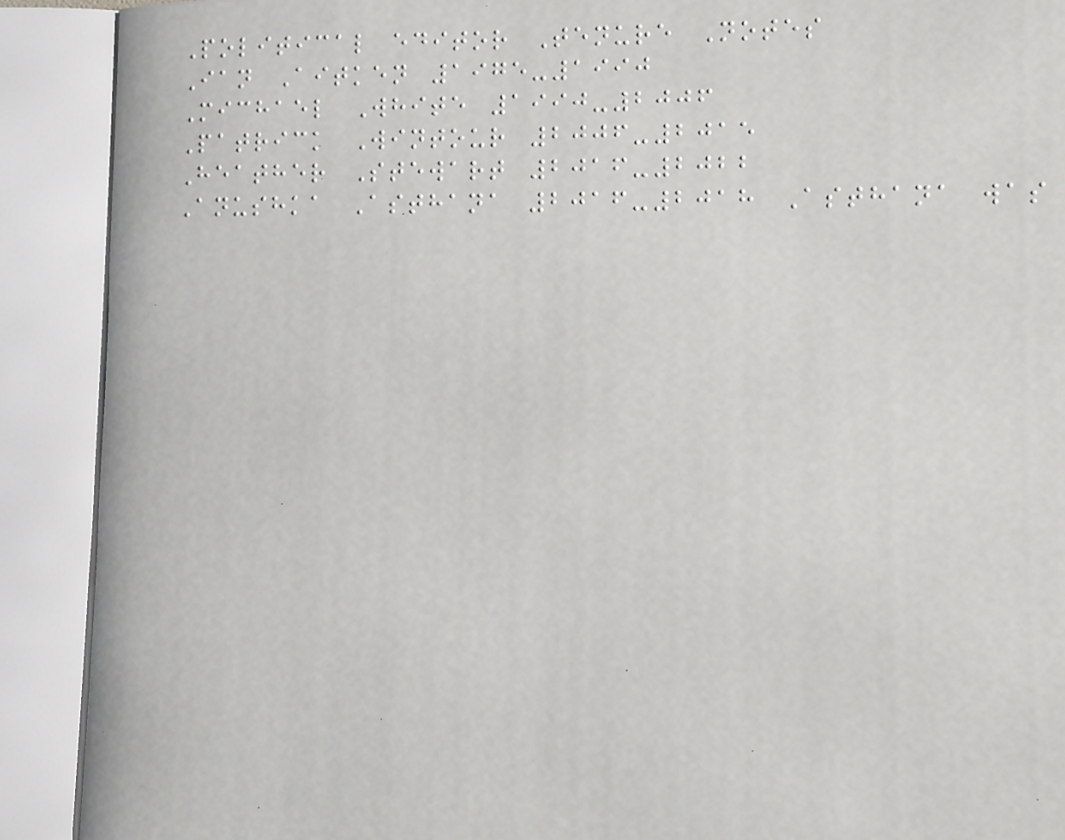Political editor Tenure Notes
Ian Aitken 1975-1990
Michael White 1990-2006
Patrick Wintour 2006-2015
Heather Stewart 2016-2022
Anushka Asthana 2016-2018 Asthana was
